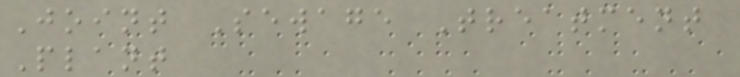Joint Sewage Treatment
Plant
